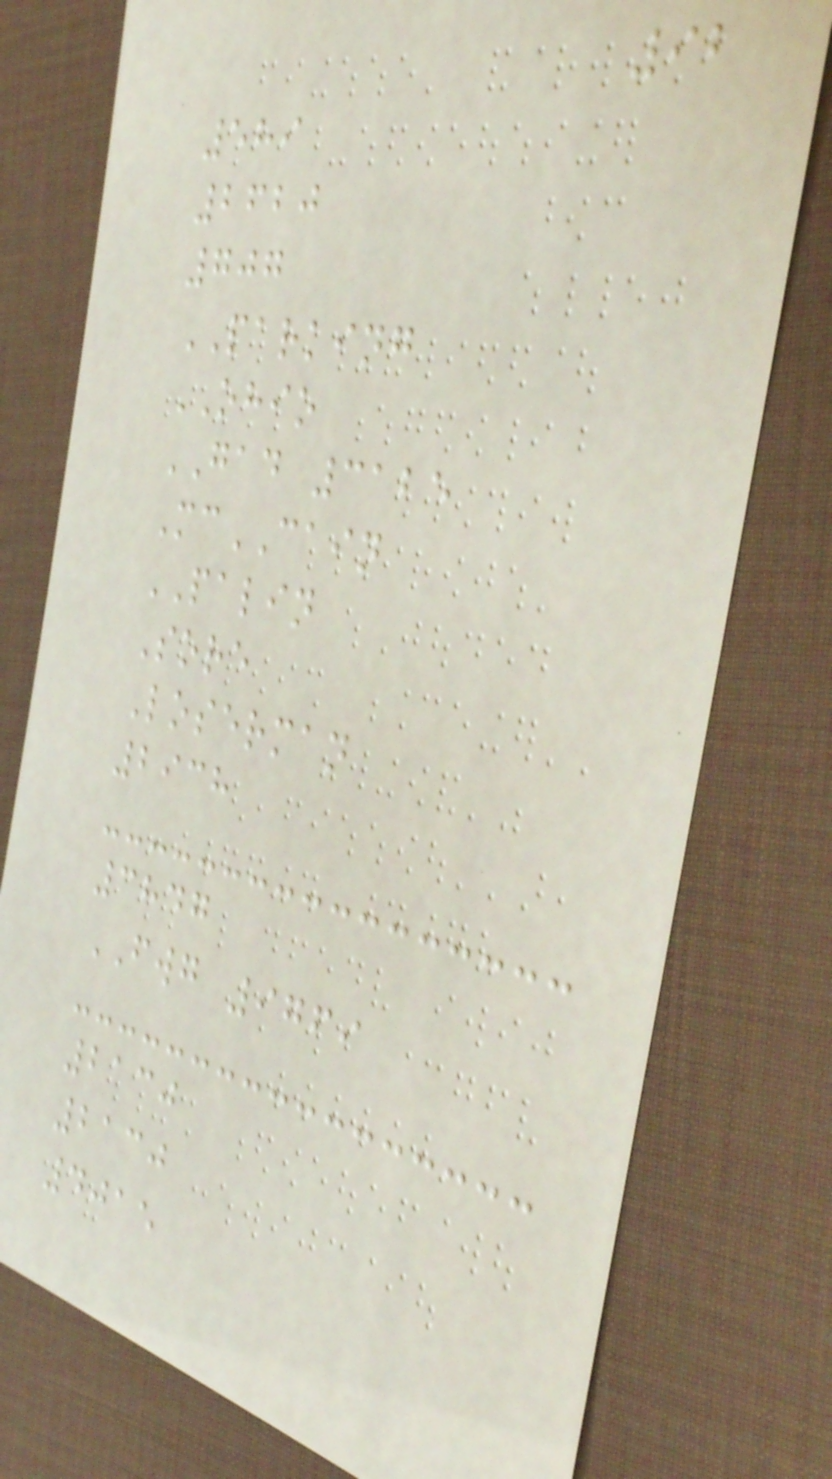92
589
2620
707
PARKING
OHIO
GAD 3125
McCAIN
PALIN
Sore
Loserman
2938
3847
FWG 9769
2130
2130
4015
